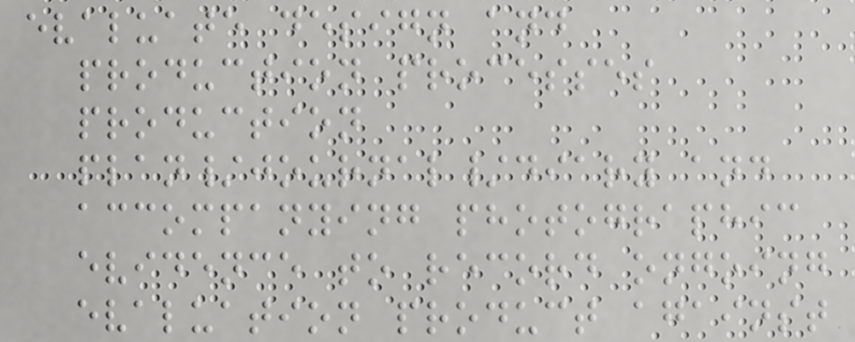evaluate design and
production processes
production
plan/journal/diary and
accompanying photographic
evidence to record ongoing
evaluation product against
